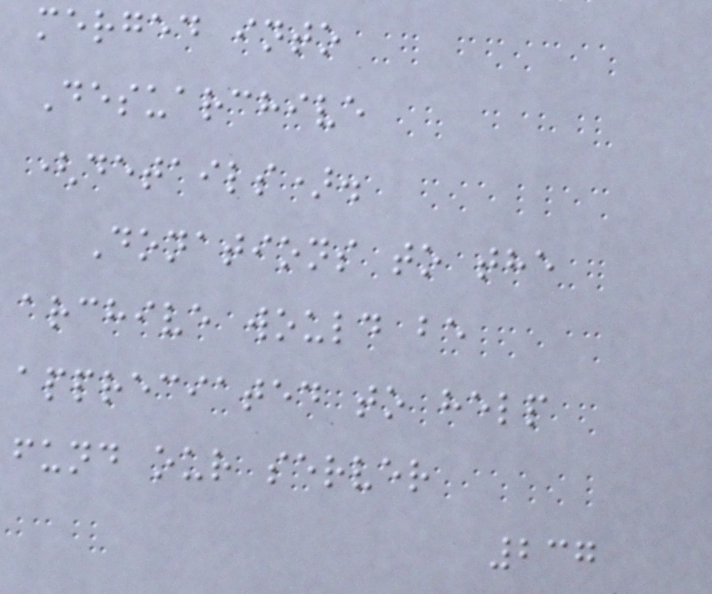merged into
Desuarchive
(details).
Donations to the
archive would be
appreciated to help
fund our server
237
